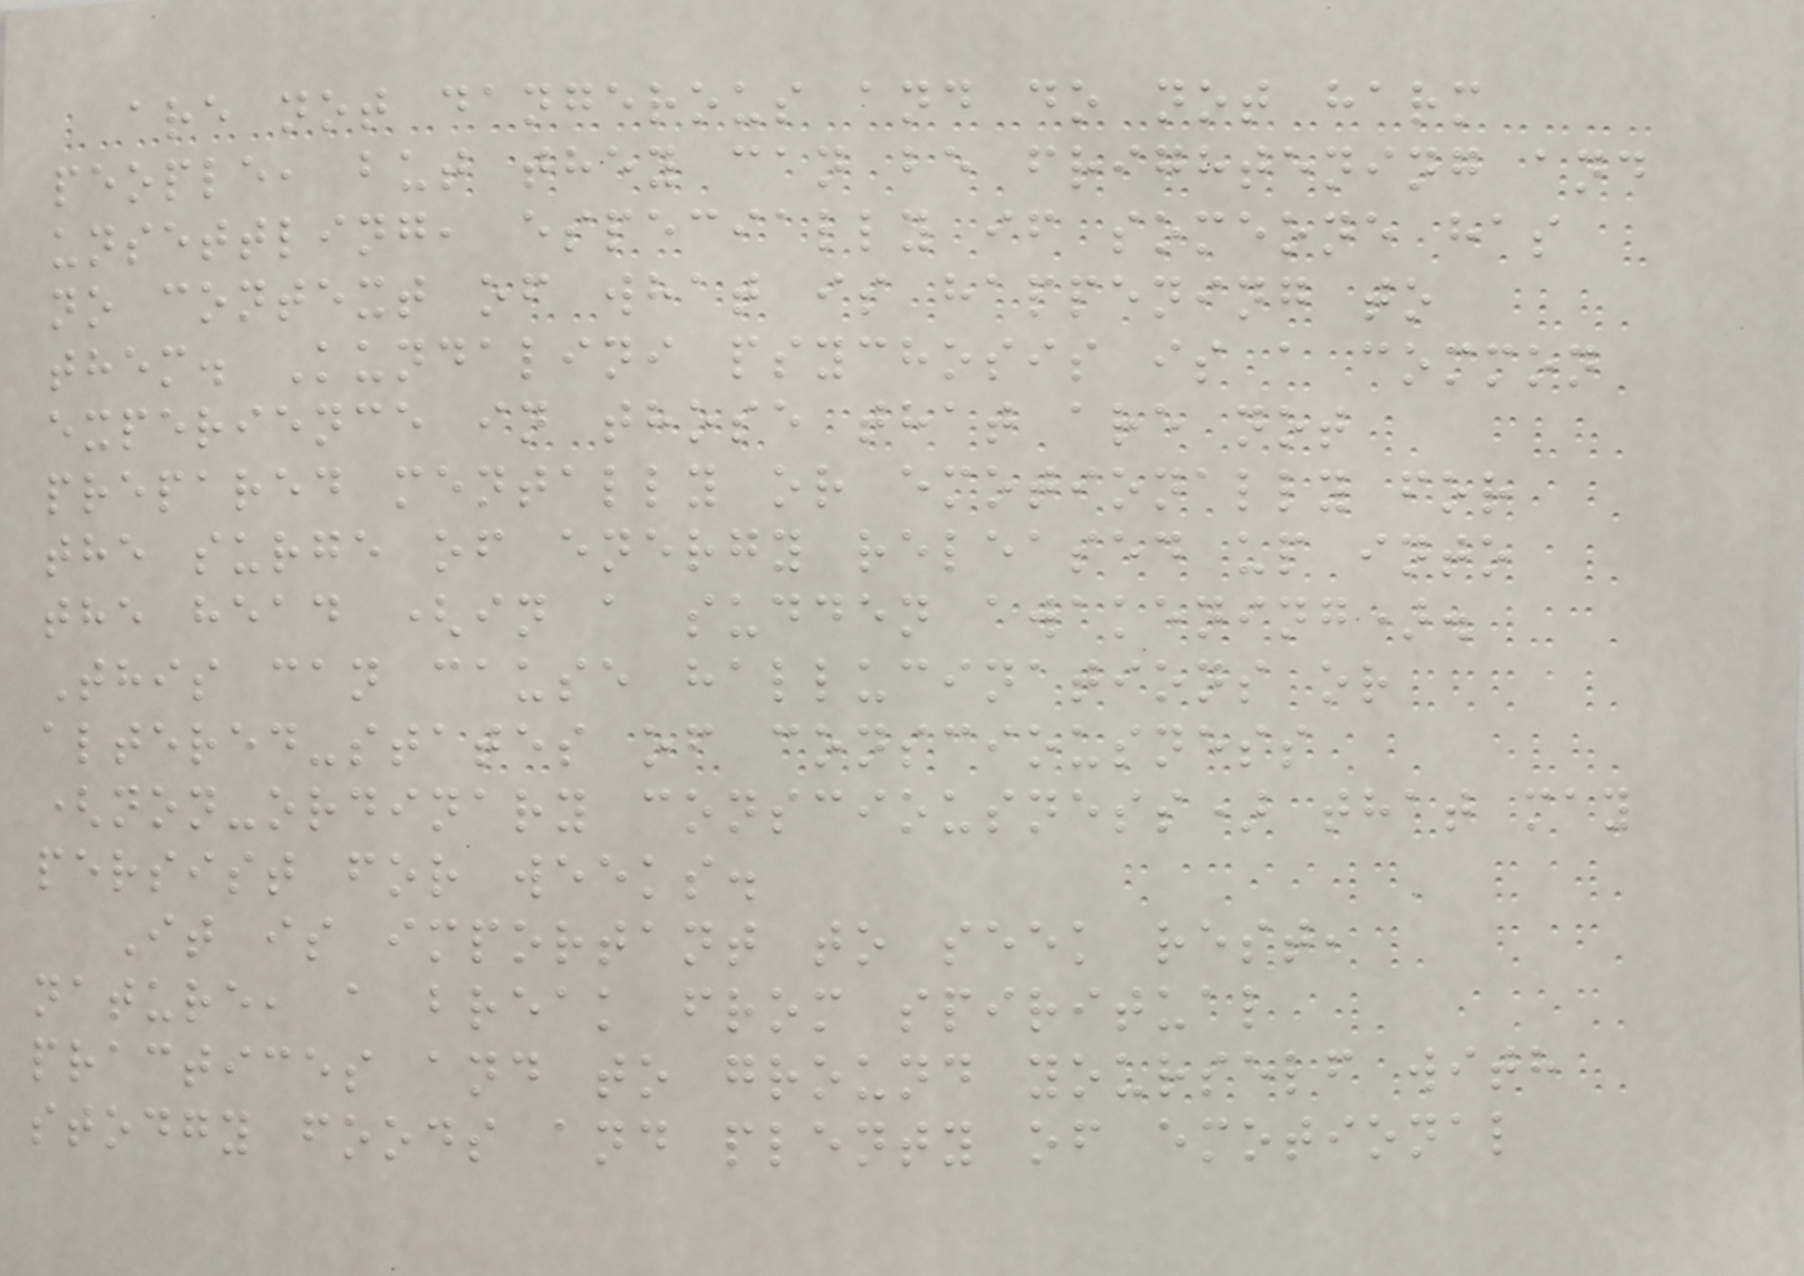are not dangerous and do not harm
people, but they can be frightening and
unsettling, especially if someone has
no context of what is happening to
them. Kundalini psychosis is a common
experience in those that are not
prepared mentally or emotionally for
the surge of energy released up into
the head (in a sudden awakening).
This can cause hallucinations or
altered-states of consciousness
(non-ordinary consciousness) that may
persist for weeks.
It is important to seek rest,
nature, a break from spiritual
practices and to ground yourself with
stodgy foods and plenty of emotional
